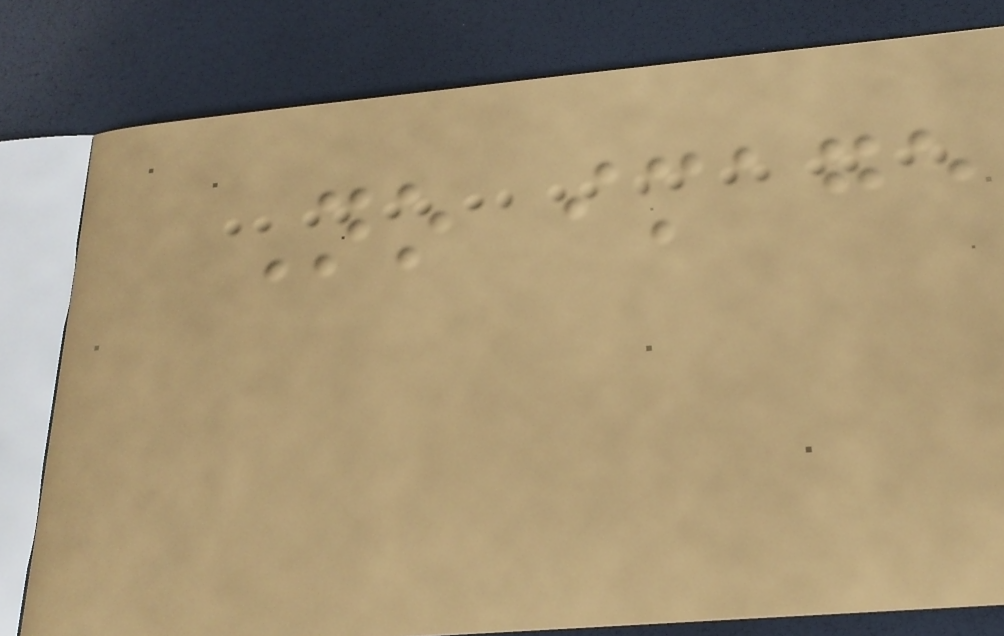No image
